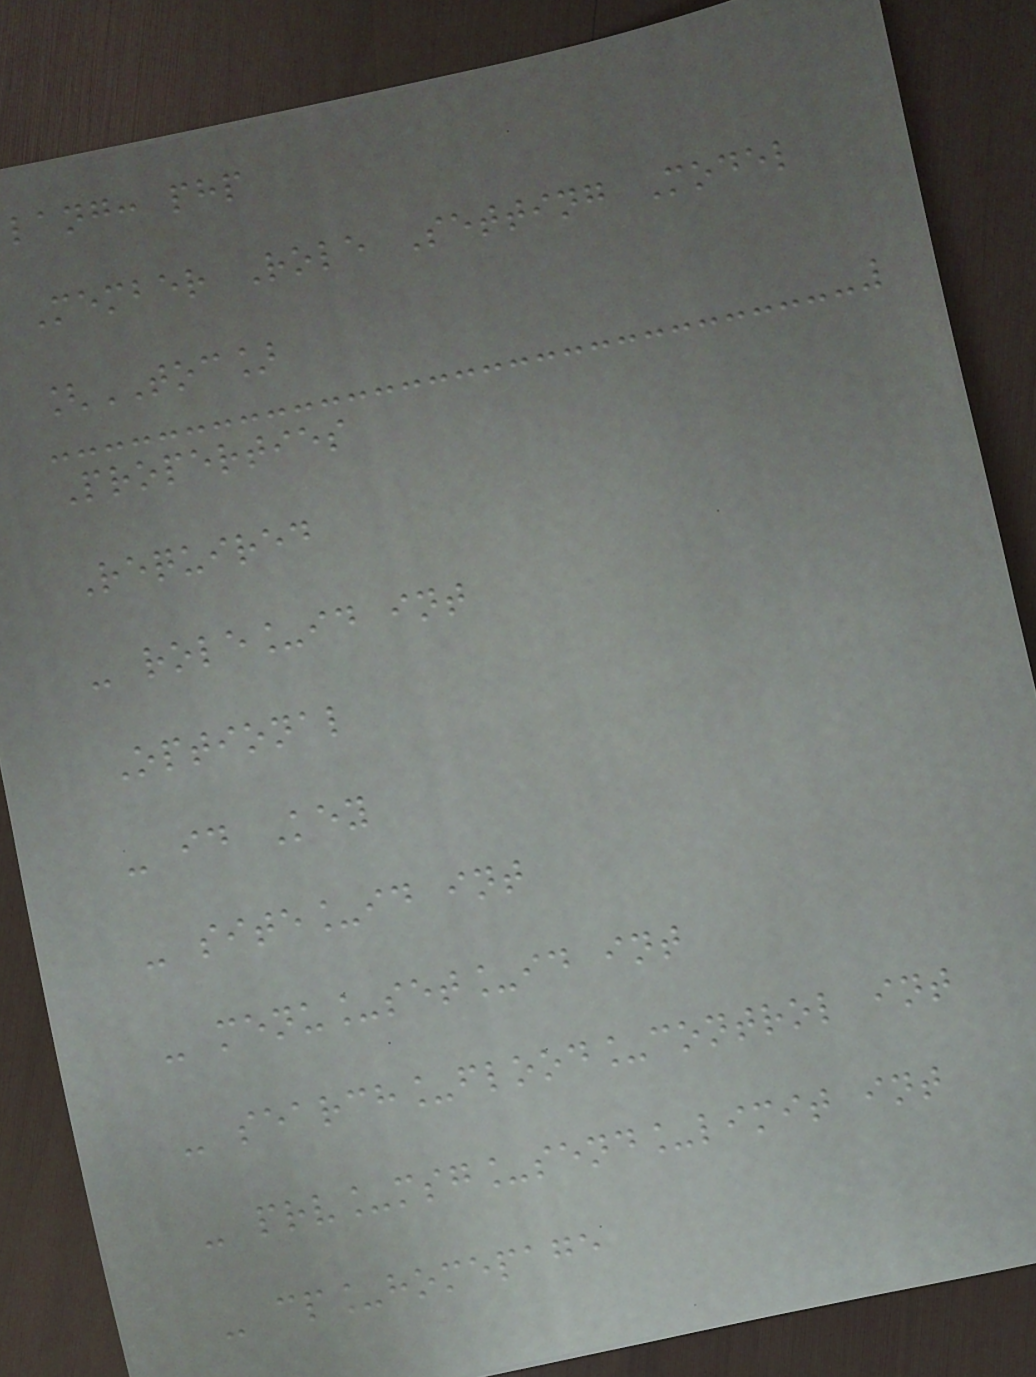lang: php
Member Role Setting Model
[TOC]
Properties
Required
- role_id int
Optional
- id Key
- site_id int
- menu_set_id int
- search_flood_control int
- prv_msg_send_limit int
- cp_homepage
